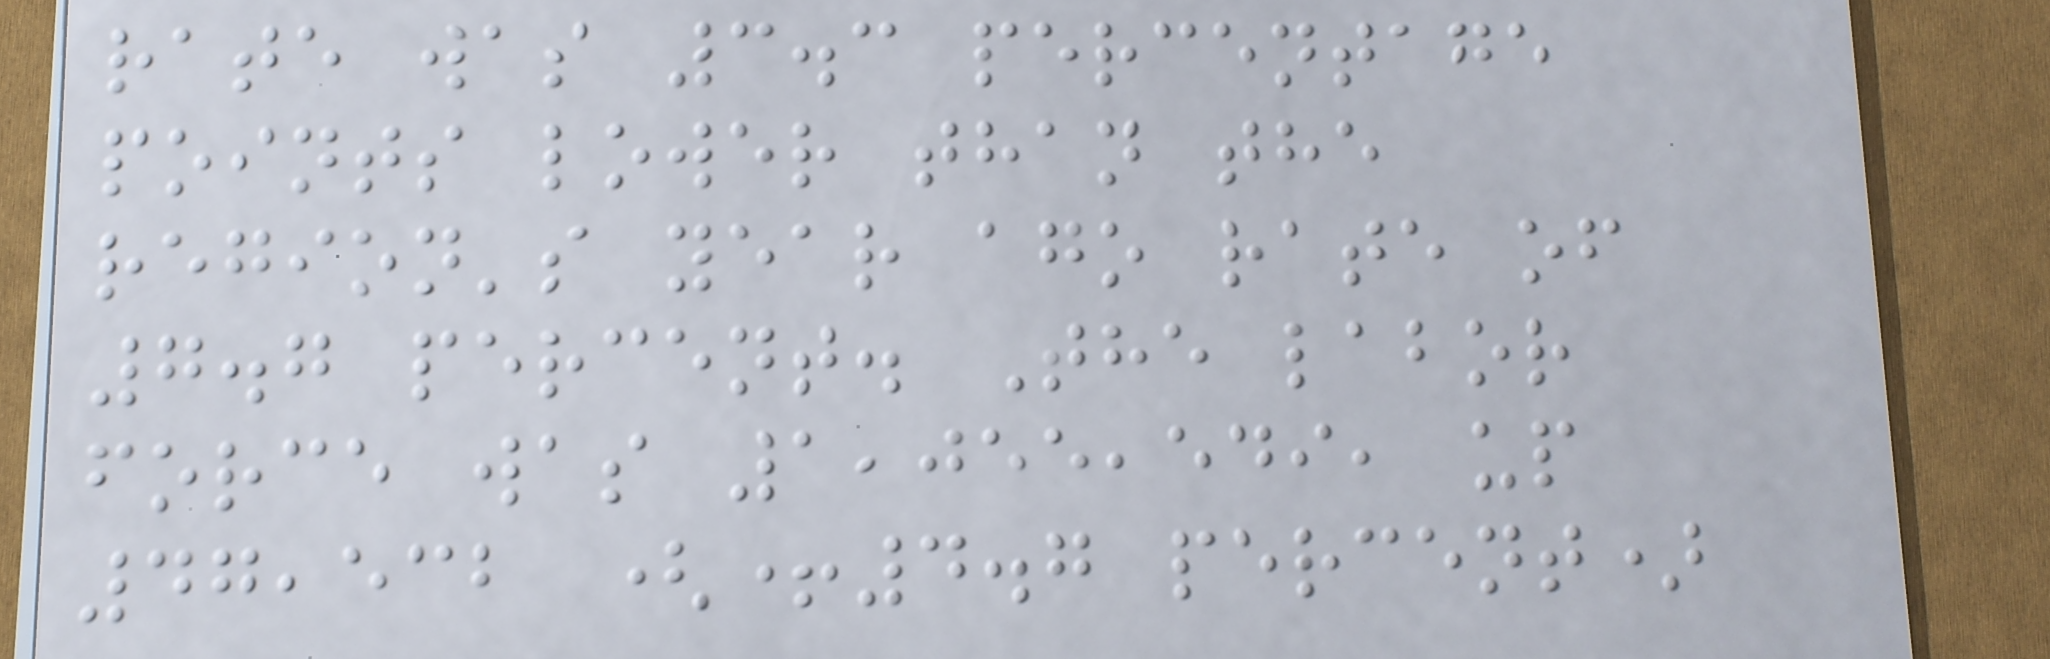rate was 3.3 percentage
points lower than the
region's year ago rate of
7.7 percent. The labor
force was 1,055,549, up
47,532 (+4.7 percent)
